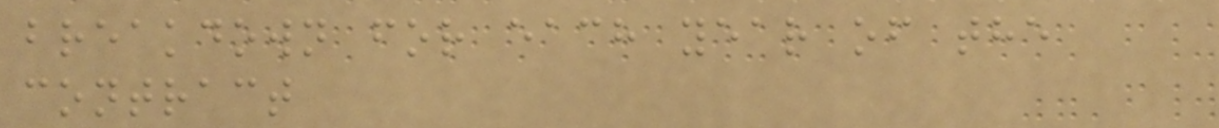breakdown for each year of the
contract
